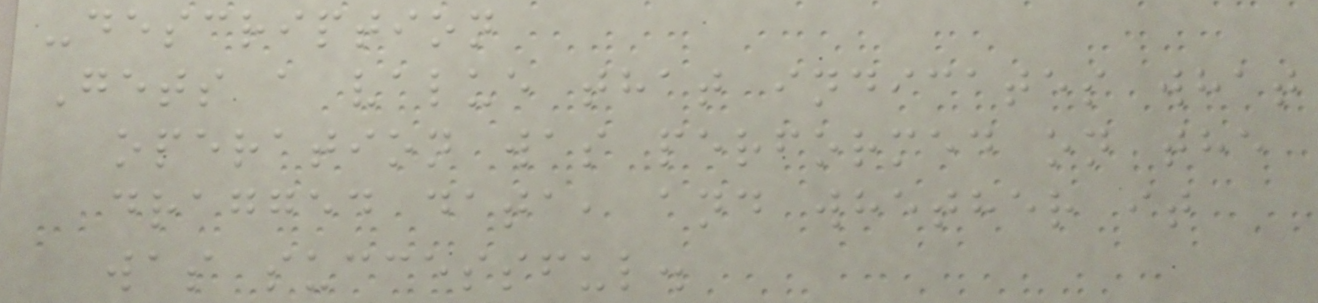-description
Gets a value that indicates what
operation was performed on the
dragged data, and whether it
was successful.
